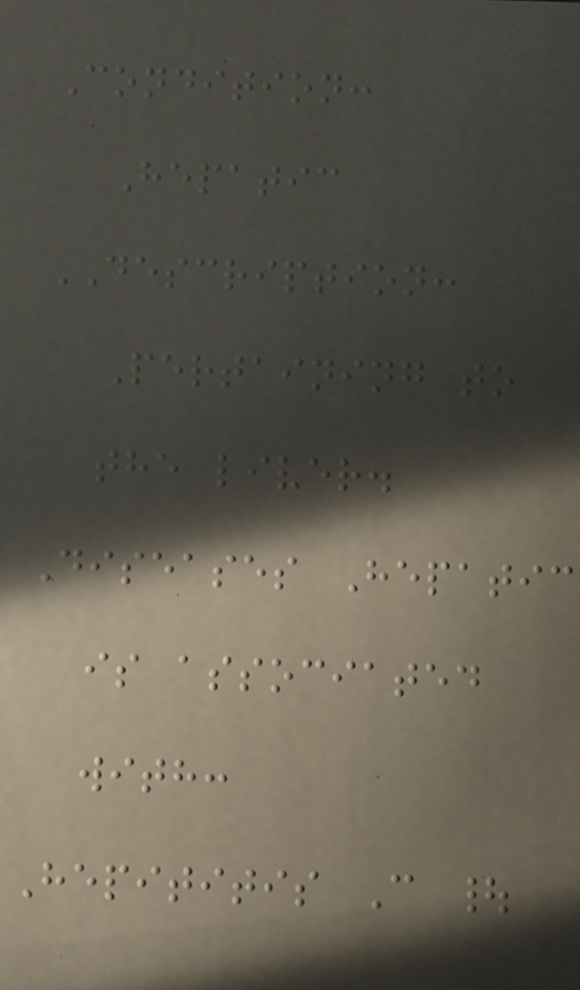Condition:
Hepatic
DESCRIPTION:
Pertaining to
the liver.
Diseases Hepatic
is associated
with:
Hepititis C |
